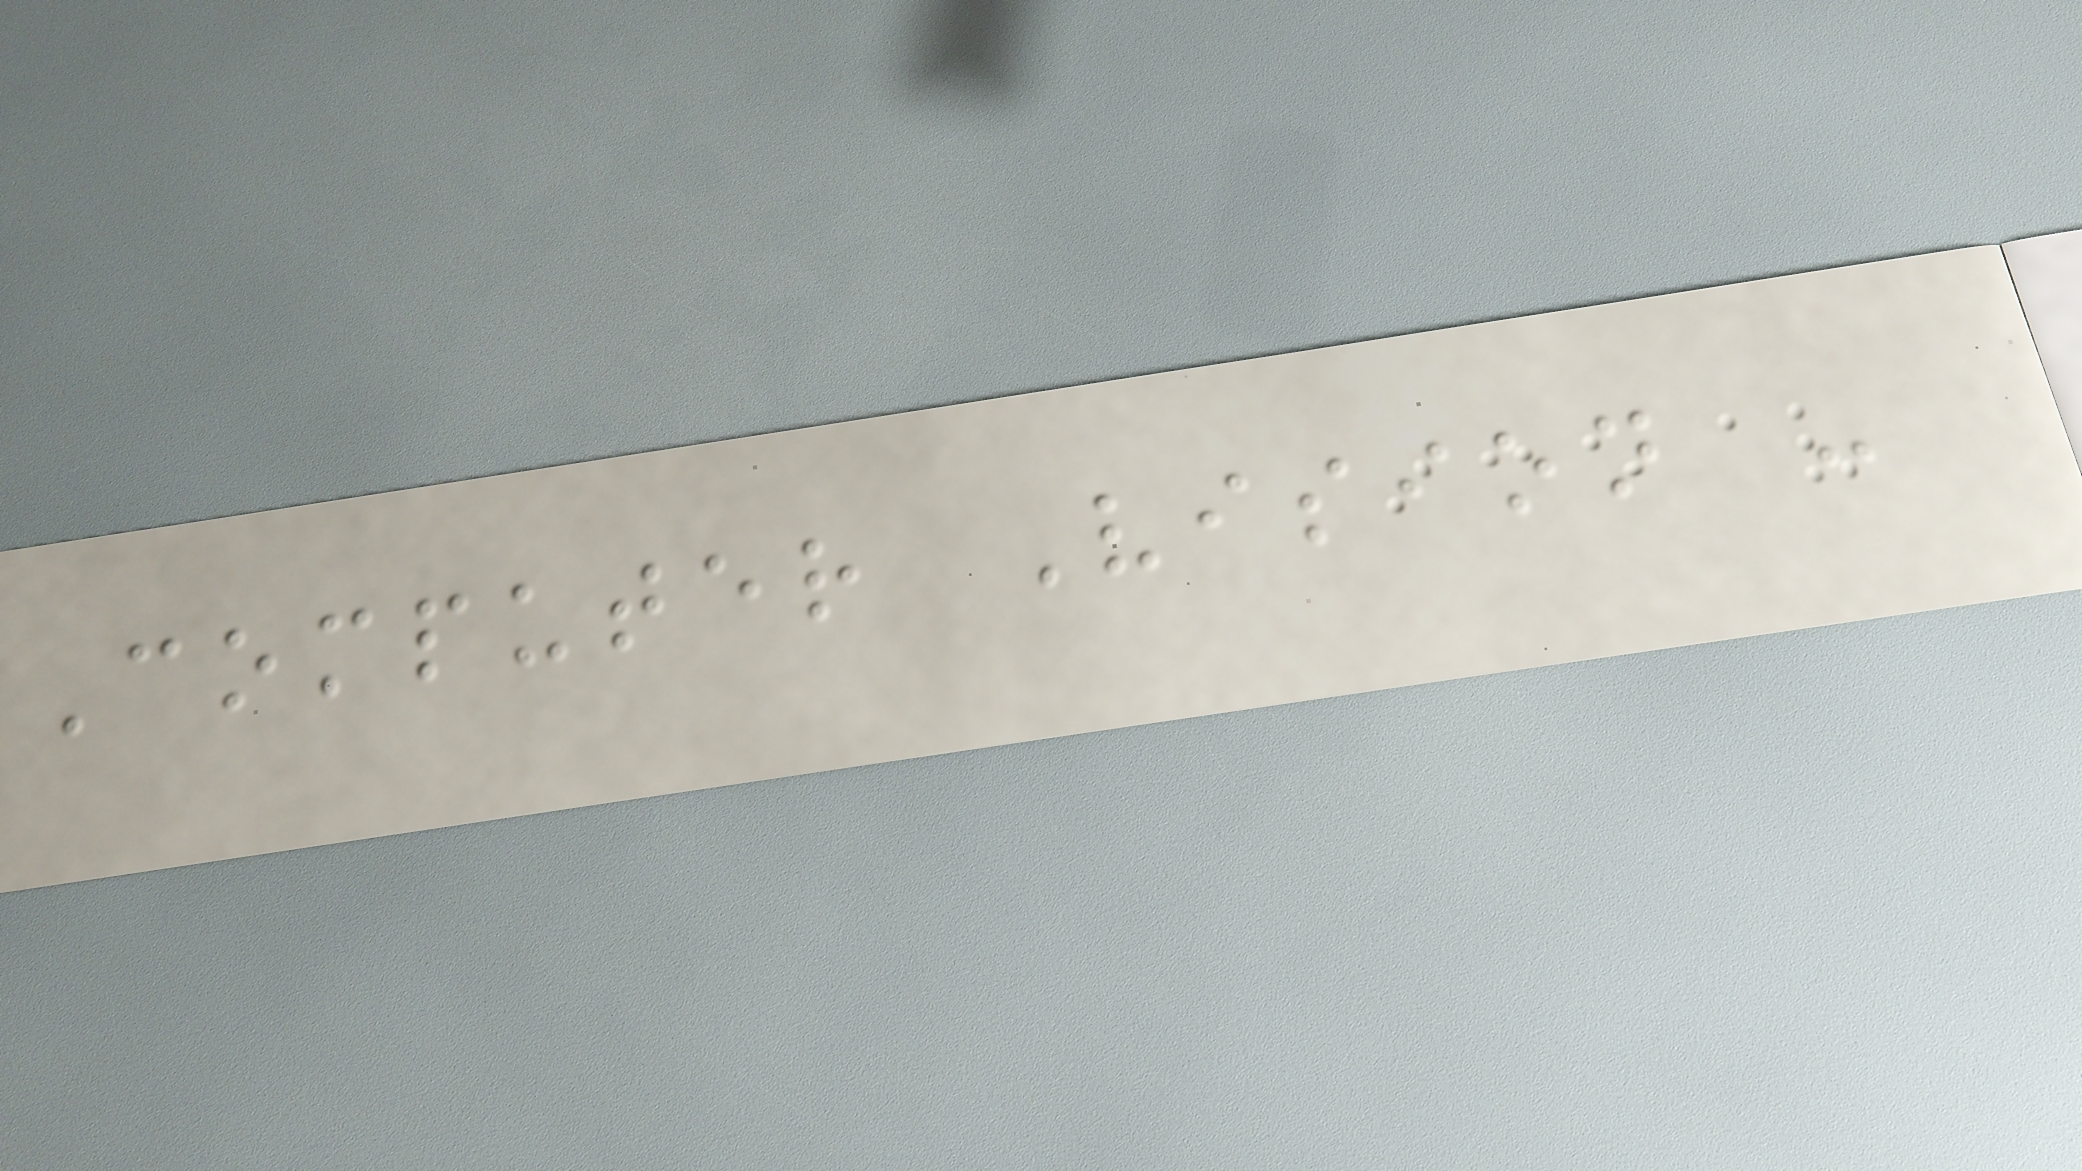Computer Vision -
